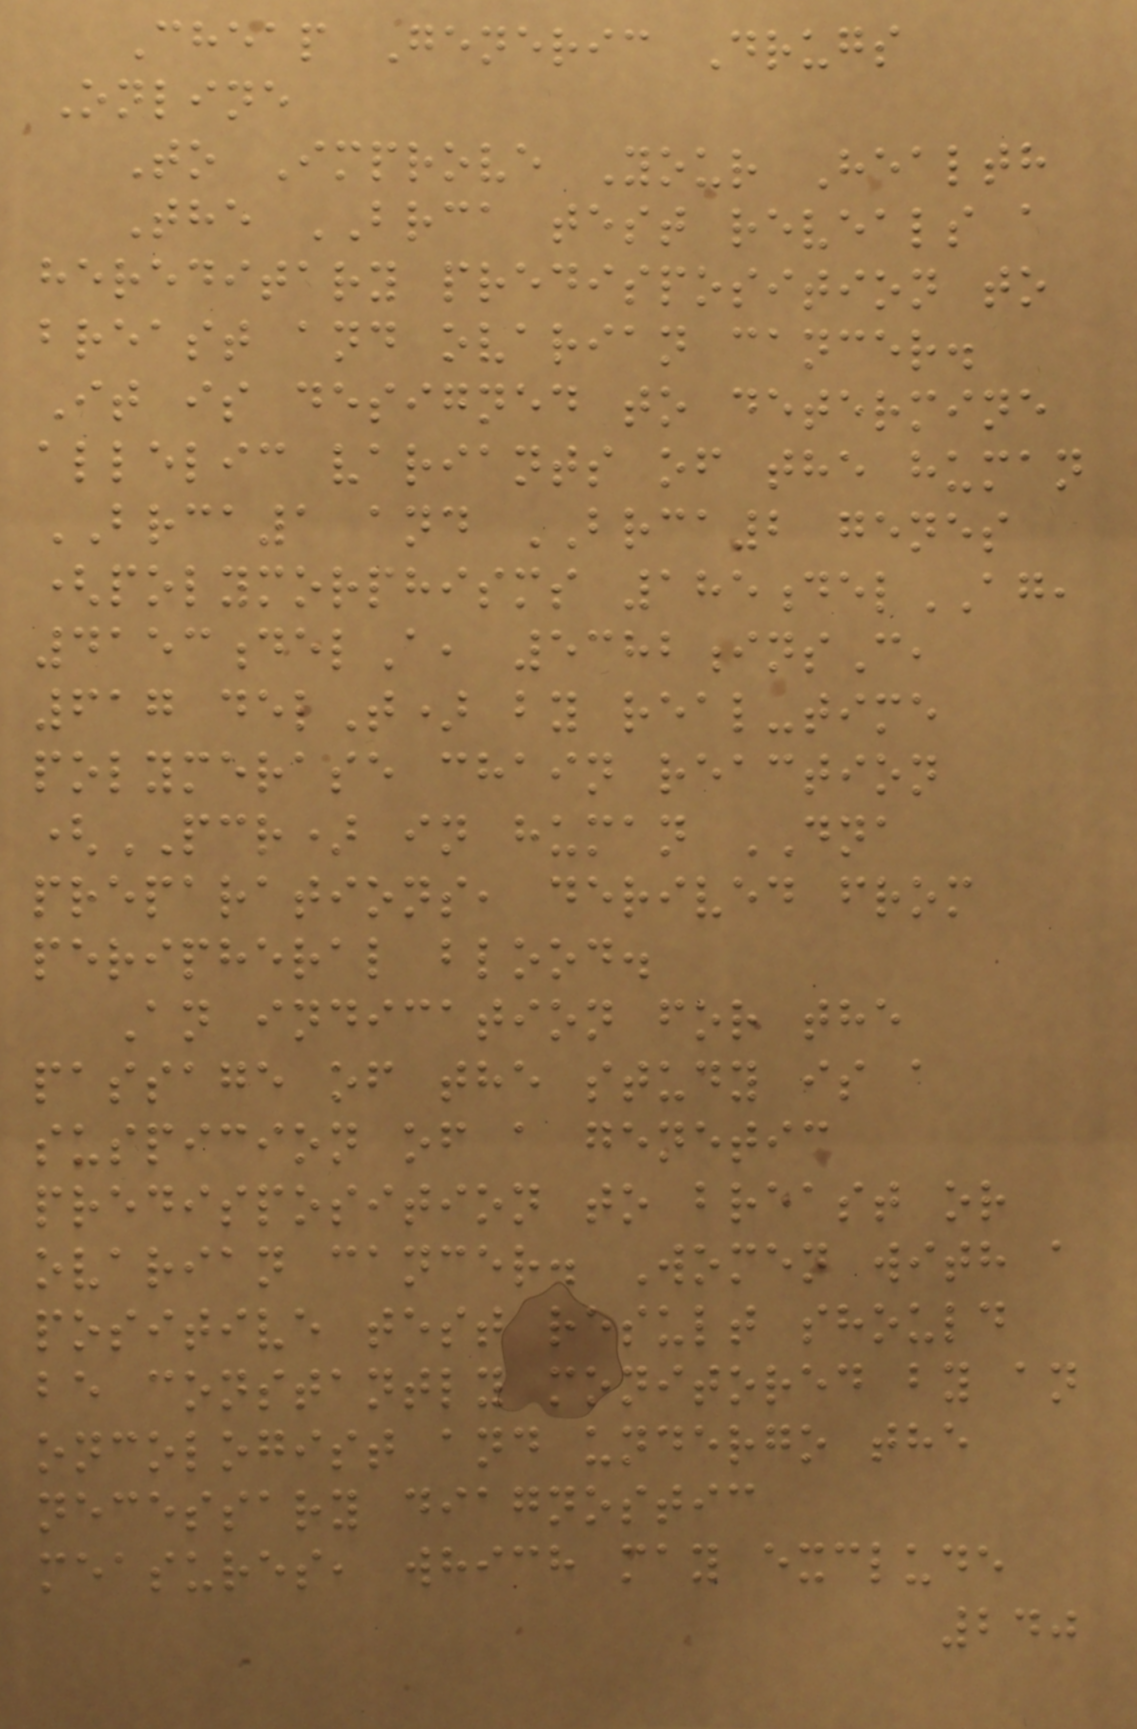Cheap Generic Drugs
Online
To Improve Your Health
The BRCA test reveals a
hereditary predisposition to
breast and ovarian cancer.
It is designed to determine
allelic variants of the human
BRCA1 and BRCA2 genes
(polymorphisms 185delAG,
4153delA, 5382insC,
617 delT) by real-time
polymerase chain reaction
(PCR) in human DNA
preparations, derived from
peripheral blood.
An indication for the
passage of the study is a
suspicion of a genetic
predisposition to breast or
ovarian cancer. Women with a
positive test result should
be constantly monitored by an
oncologist and undergo the
necessary diagnostic
measures, which may exclude
240
